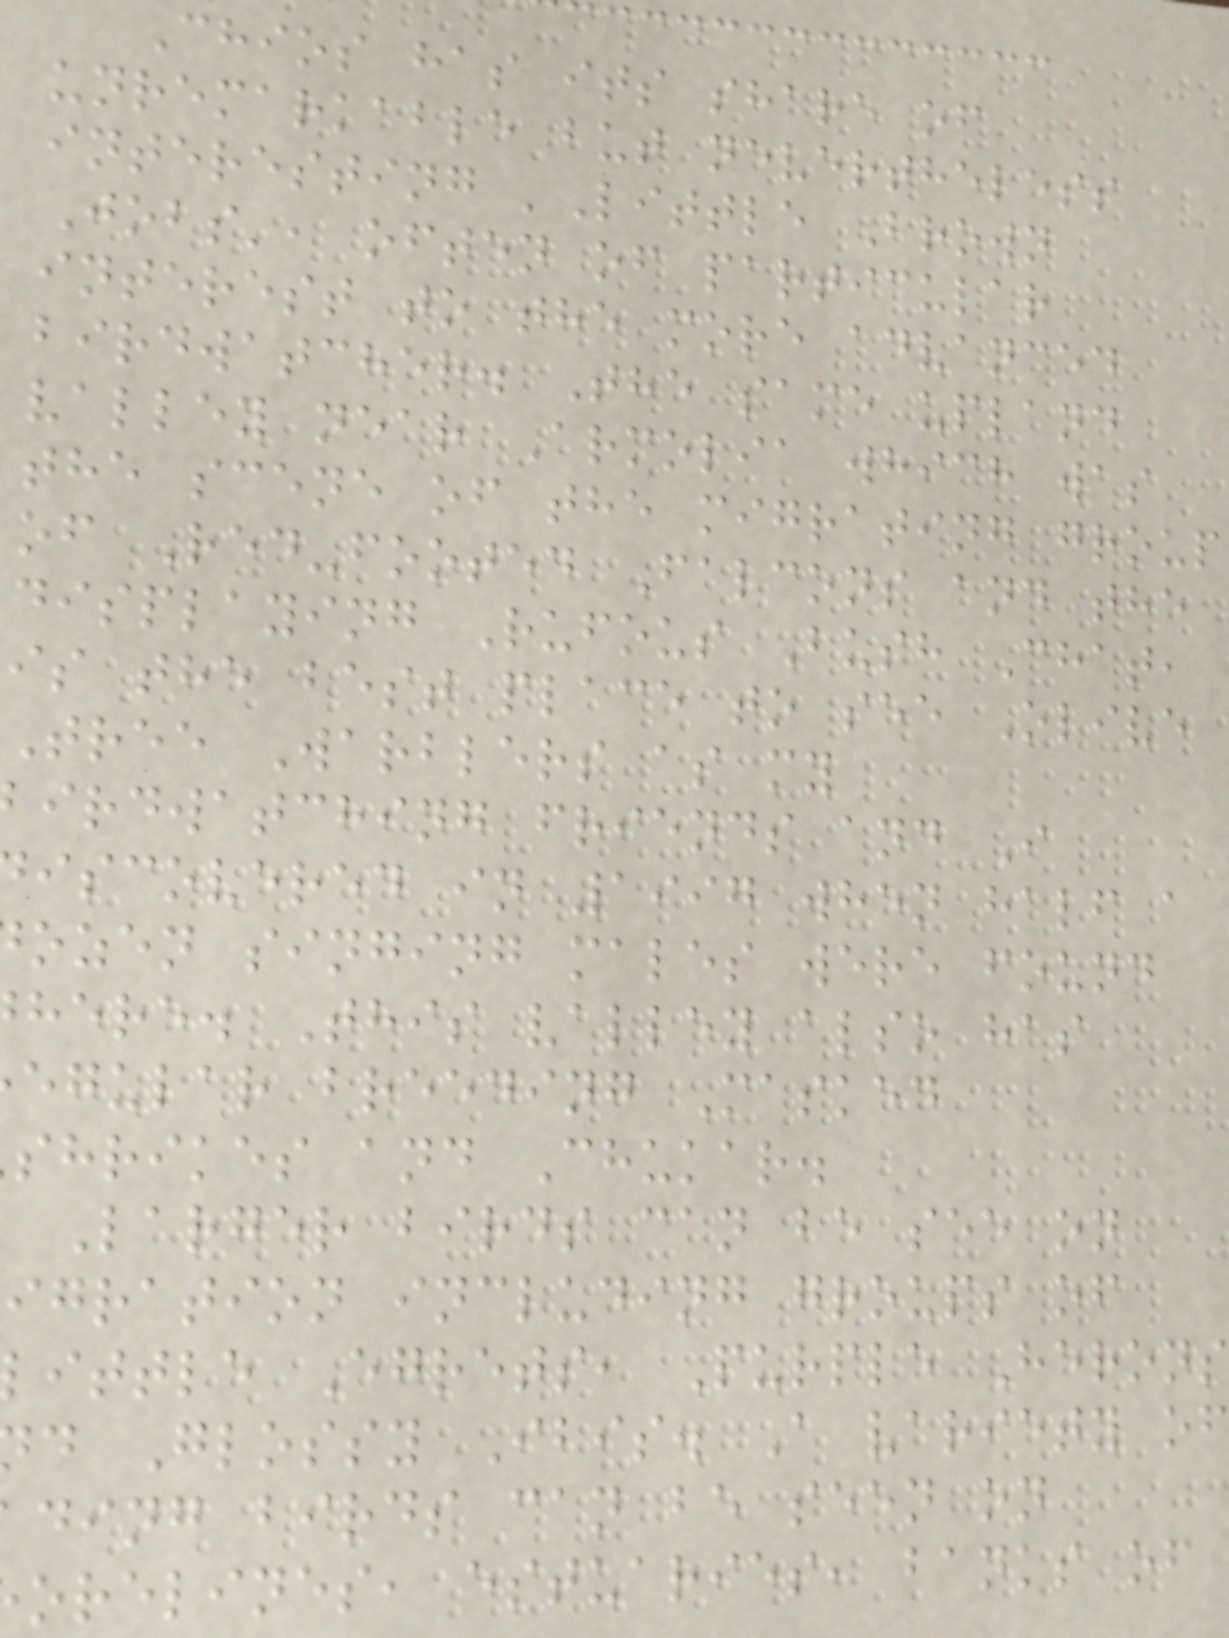Chios has its share of
unremarkable but nevertheless
interesting 'Little Brown
Jobs', often of particular
interest to the more advanced
birdwatcher. The same upland
valley near Armolia which was
the scene of the migrating group
of Red-footed Falcons and the
displaying Rufous Bush Chat,
is the best place to see Olive
Tree Warblers as my
irdwatching friends and I
iscovered in 1997 when half a
ozen singing males were found
here. This valley also has
egular breeding Masked
shrikes and Chukar.
Larger birds can be see on
igration including groups of
ittle Egrets, Purple Herons
d Glossy Ibis. A variety of
ding birds can be seen on
orelines, estuaries, banks of
